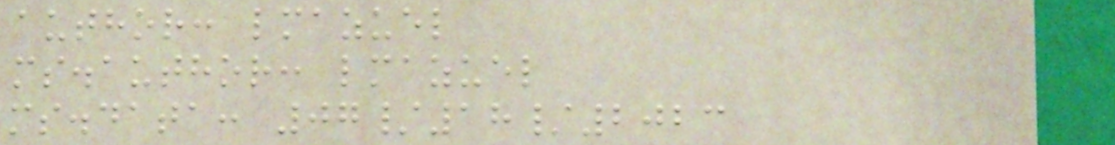author: lmazuel
ms.author: lmazuel
ms.data: 07/18/2023
